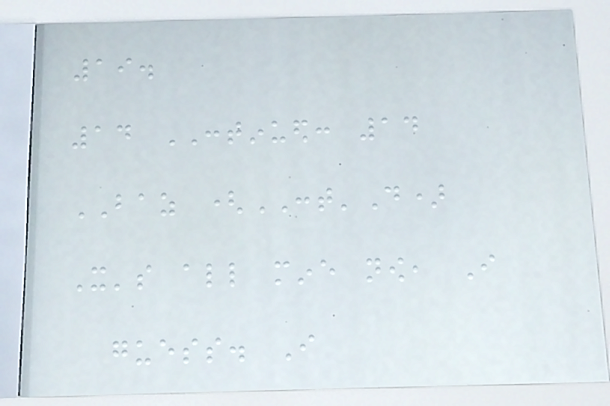19.
14 CONTINUED: 14
BAZ (CONT'D)
It's all mine now, I
guess. I
